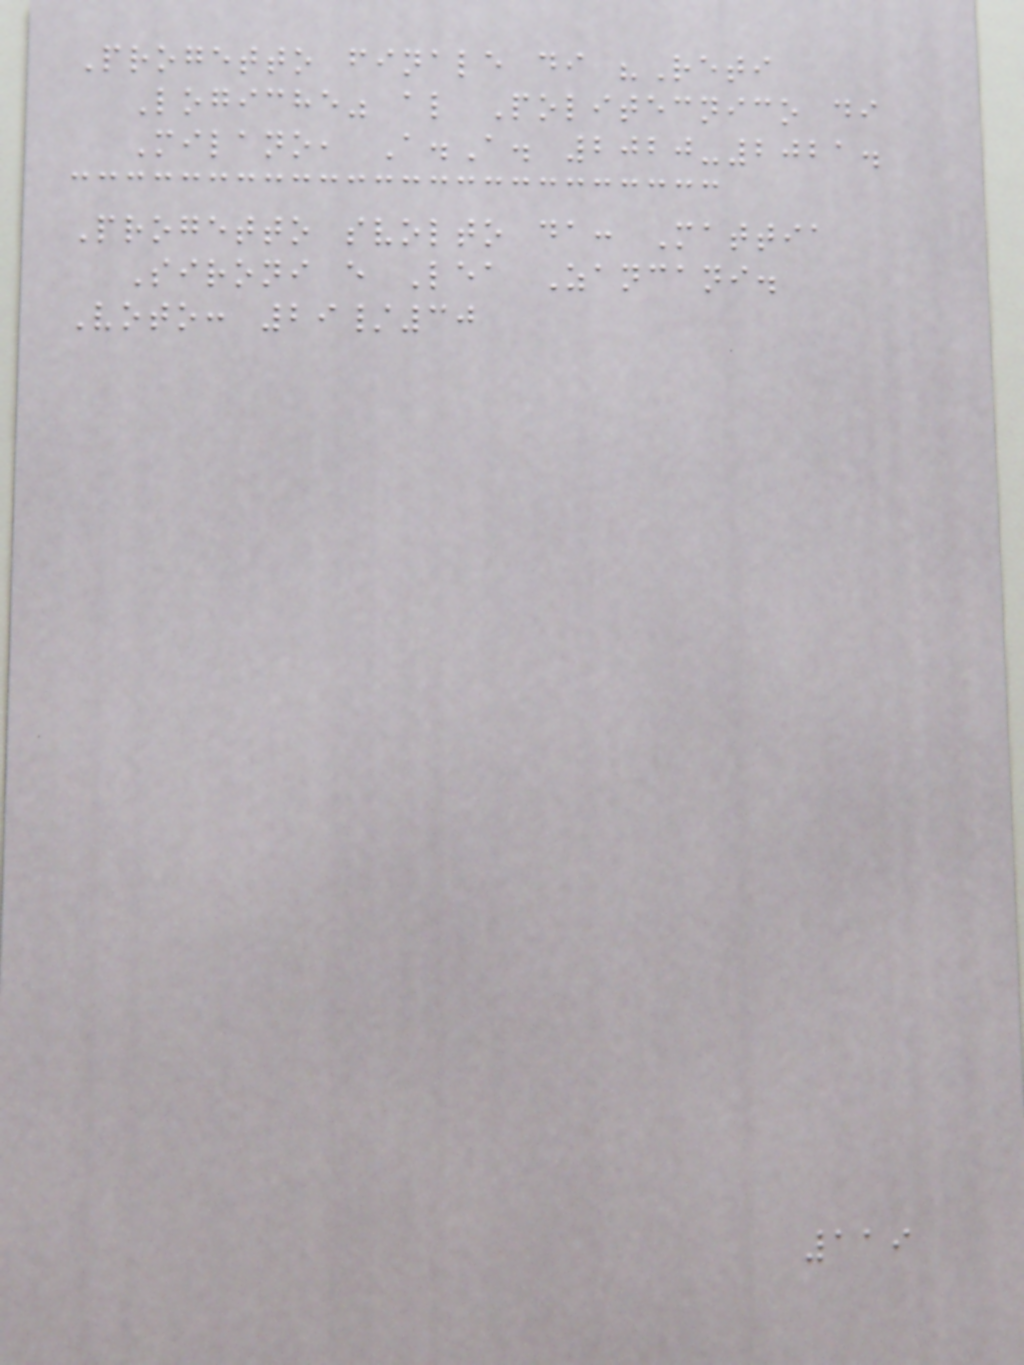Progetto finale di "Reti
Logiche" al Politecnico di
Milano, A.A. 2020-2021.
Progetto svolto da: Mattia
Sironi e Lea Zancani.
Voto: 29/30
119
